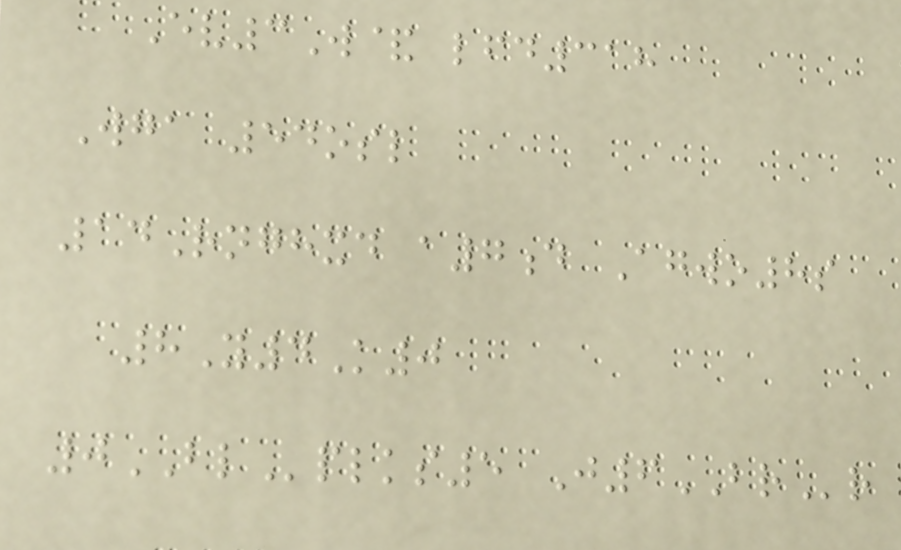Ev3W& lfd318
Wga 54osl
14Rnghxd a7d Agwo8s
8Y4K0
0BLplks5 J6BRr
